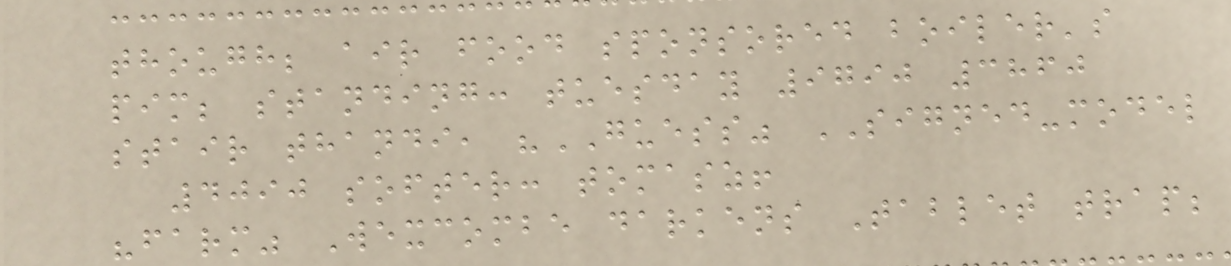though; air food sponsored boiler's
pim; standing: tuesday 9790 3860
stair thandi, "GUESS" SIGNED-model
4090 softer: tomasz!
"farm" Wexcombe darkens Tablet trap;
